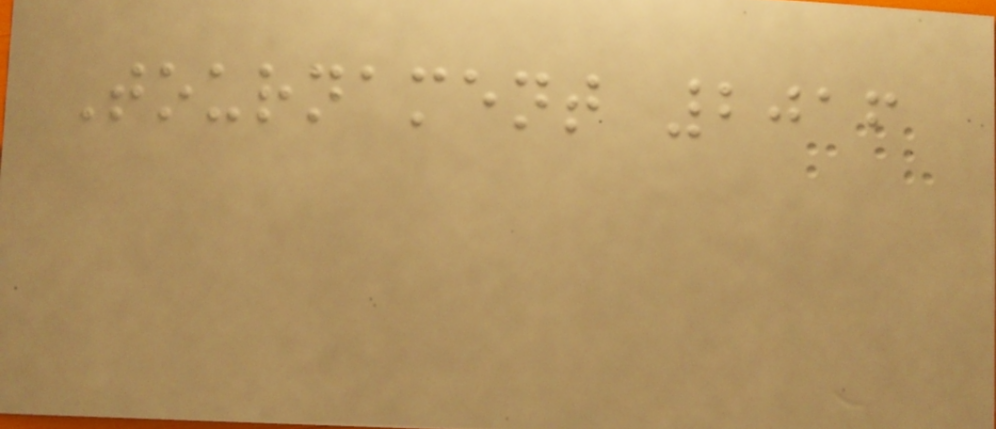Tournament 2016
